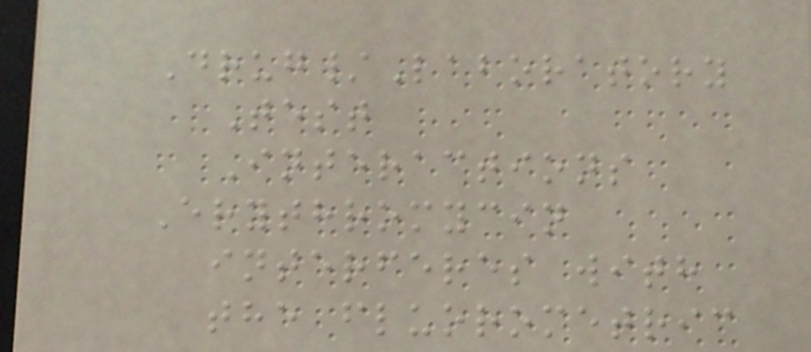Drug/Laboratory
Test
Interactions
Erythromycin
interferes with
the fluorometric
